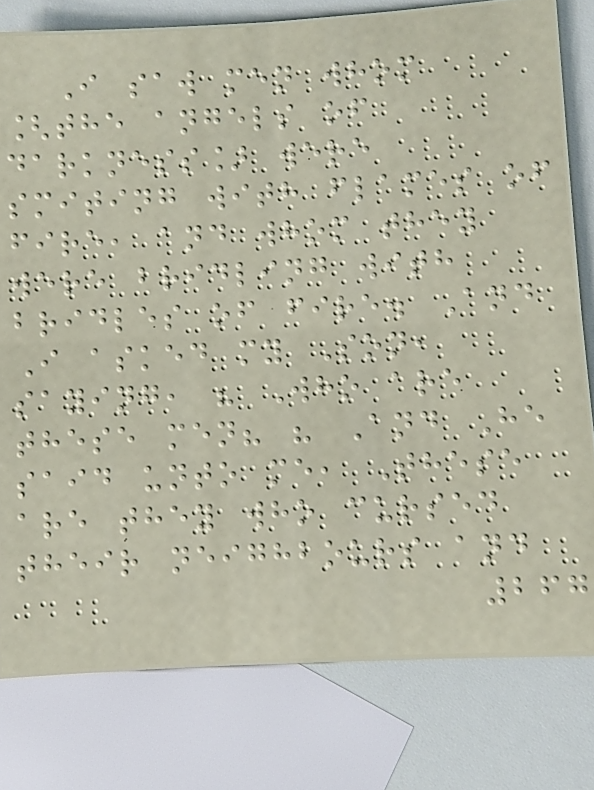I saw men whom
[the angels of
darkness] were
smiting with flames of
fire, and whom they
were bridling with
bridles of fire. And
I asked my Son,
saying, " Who are
these men? " And He
said unto me, These
are they who cursed
their neighbours and
267
